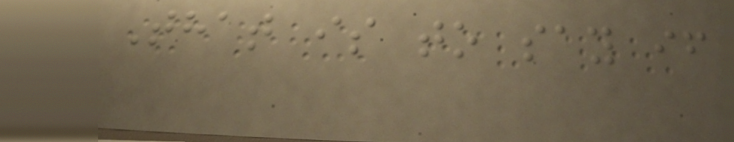That is to say if
